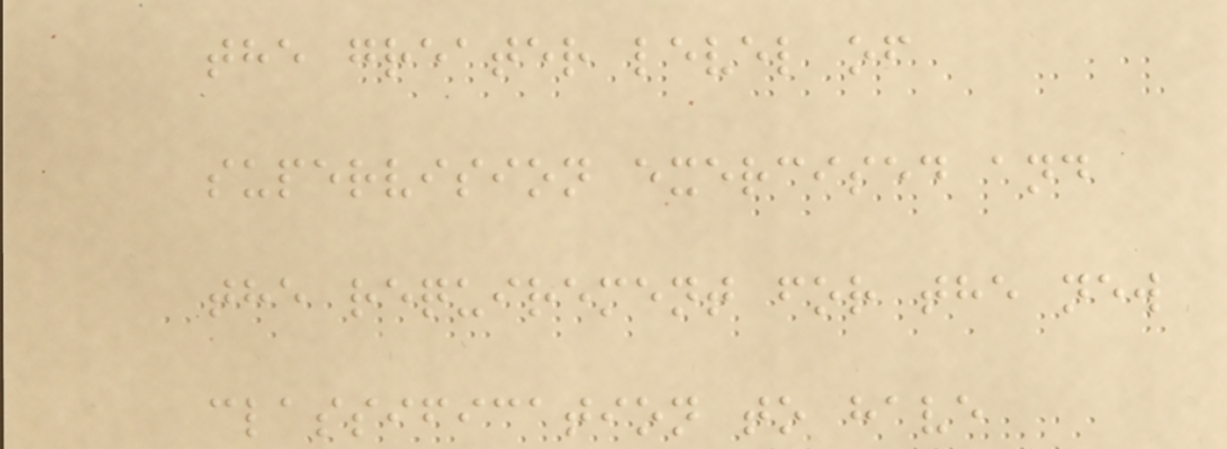the greater level of
supervision exercised and
the requirement for the new
classification to have
